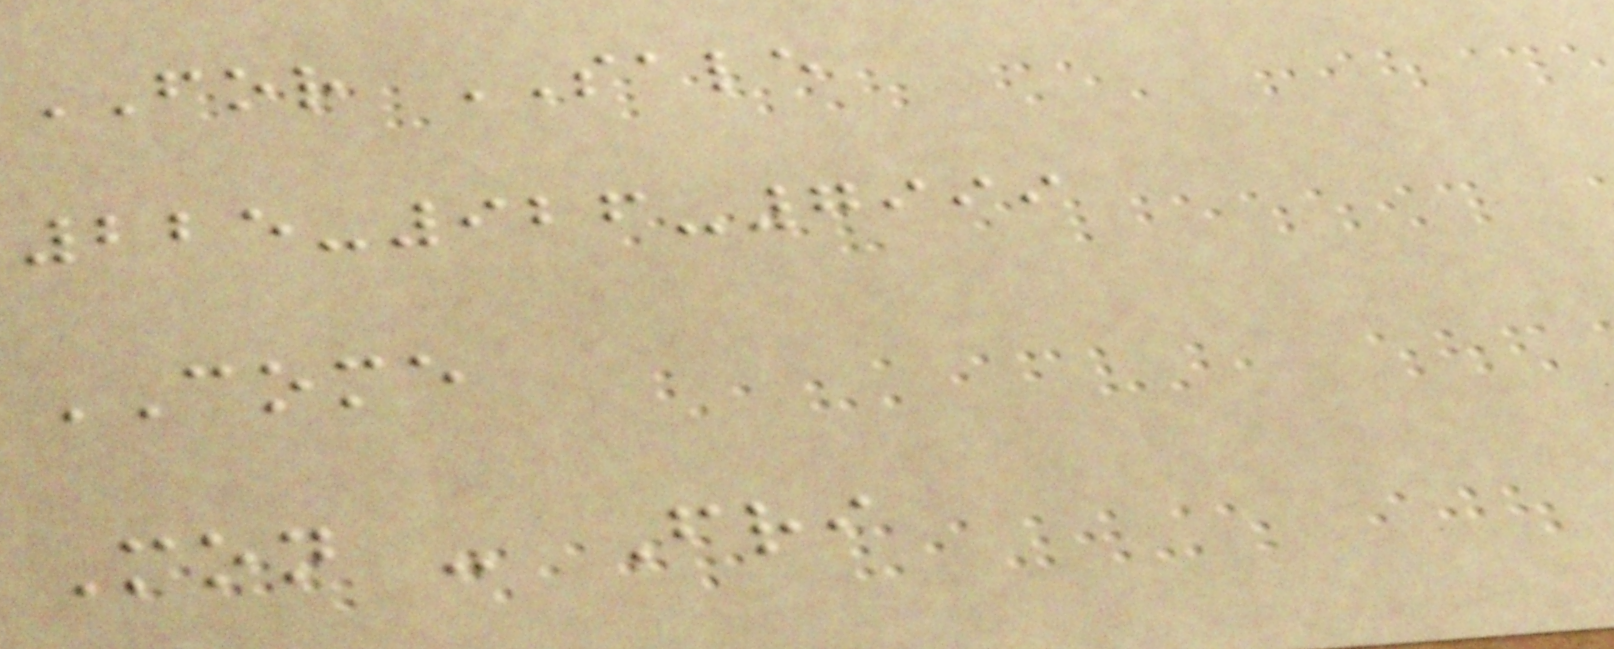FOR SALE
225-926-7999
COME
Mon - Fri
